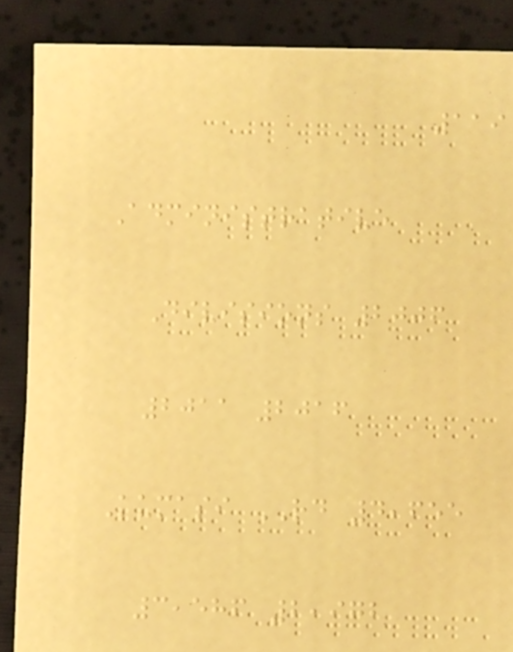119
Administrative
Divisions 2006
2011 2016
Kumasi RD 4,655
3,586 2,972
